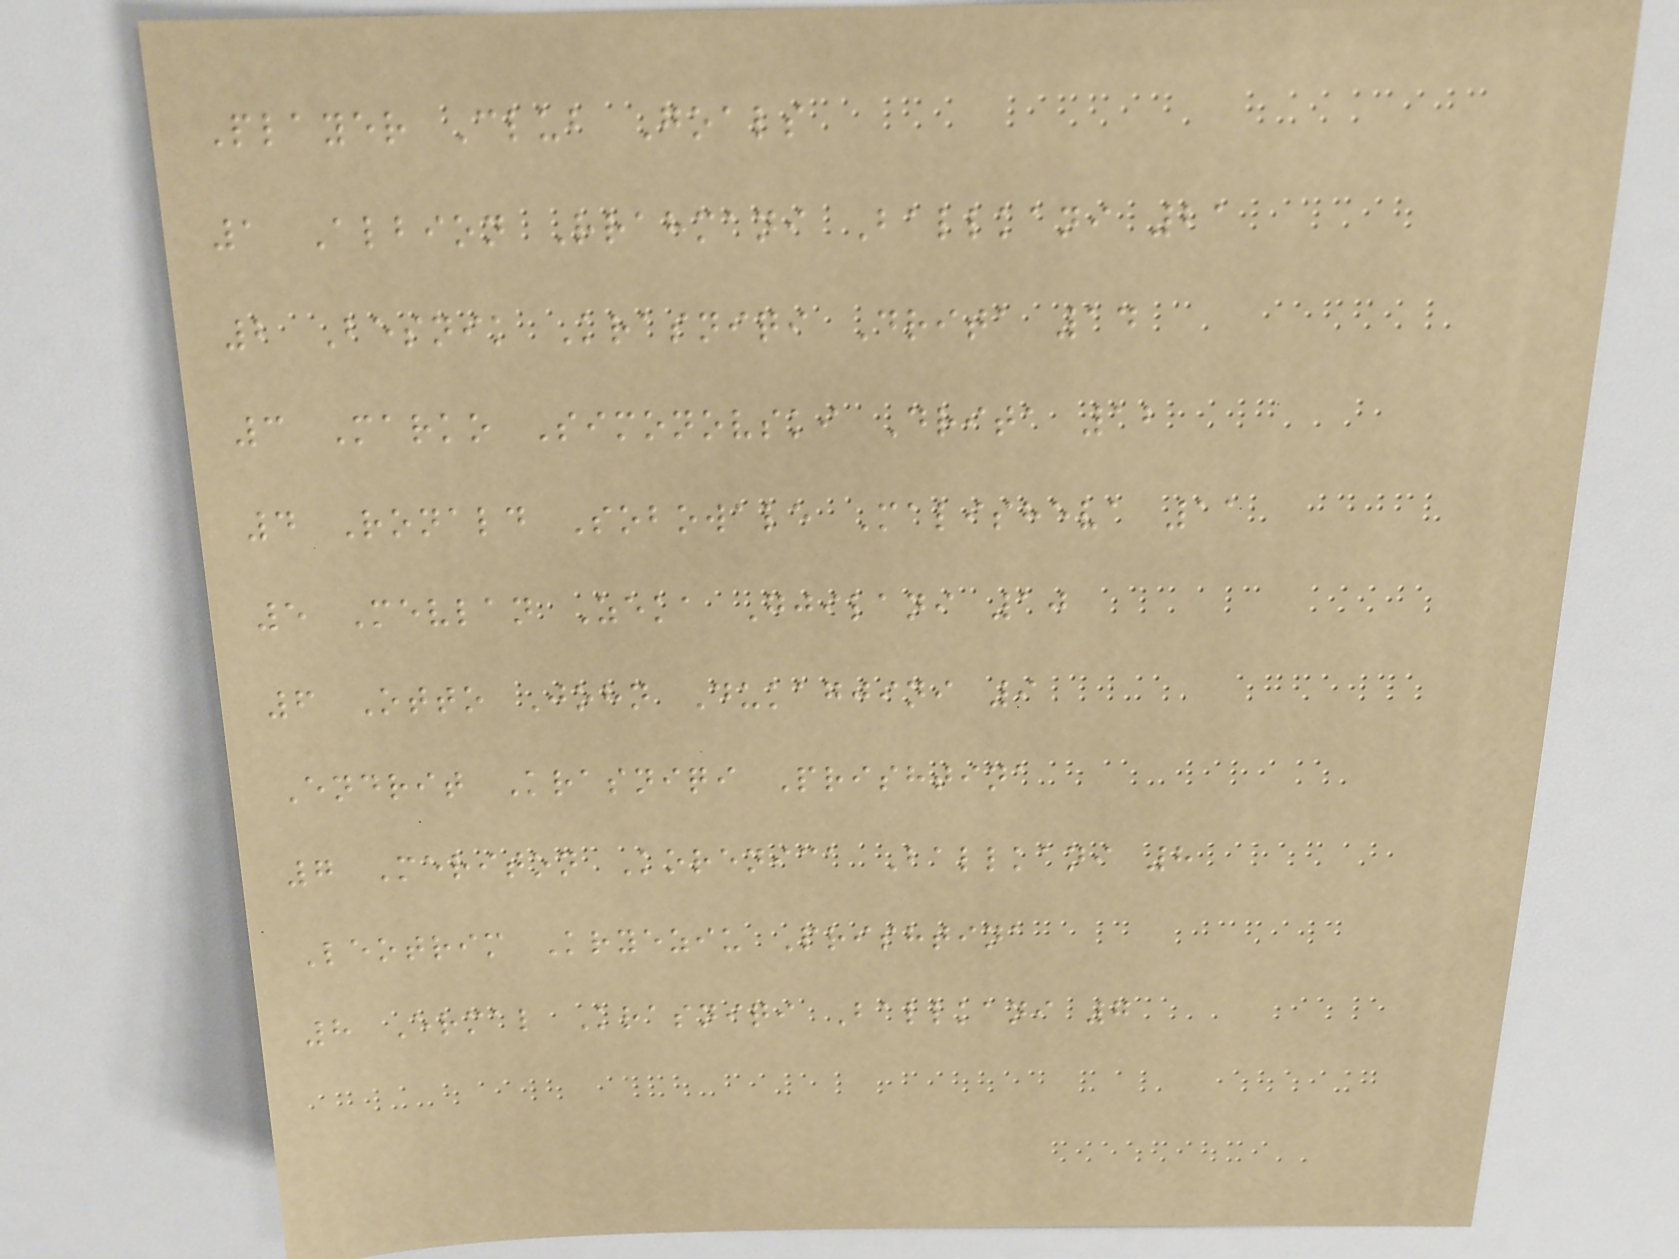Player Club Goals
1 Albion Rrahmani Ballkani 21
2 Besnik Krasniqi Drita 14
3 Marko Simonovski Drita 12
4 Ronald Sobowale Malisheva 11
5 Mevlan Zeka Gjilani 10
6 Otto John Dukagjini 9
Endrit Krasniqi Prishtina
7 Meriton Korenica Ballkani 8
Leotrim Kryeziu Prishtina
8 Ermal Krasniqi Ballkani 7
